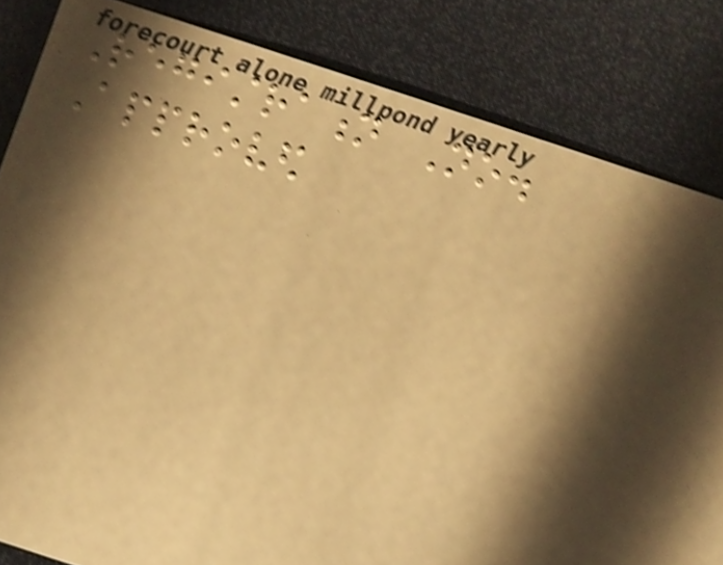Registration No.
Approved
